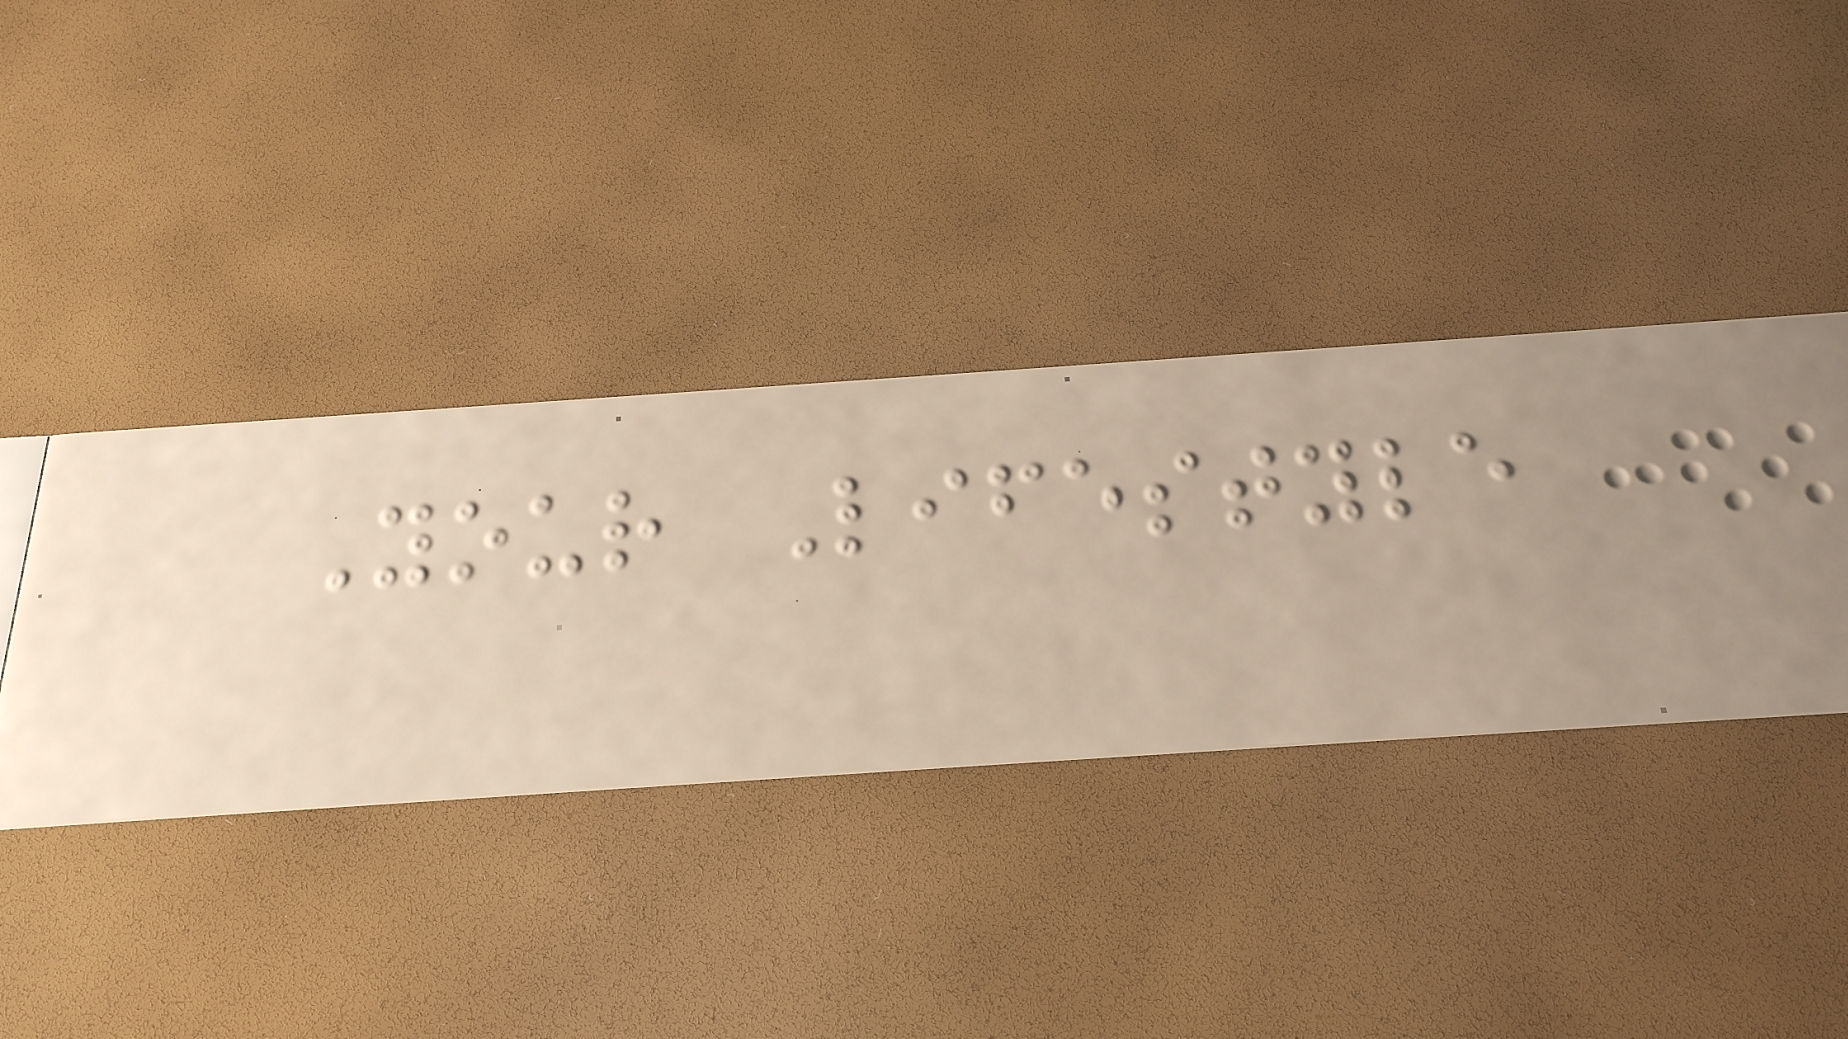Your Lifestyle
